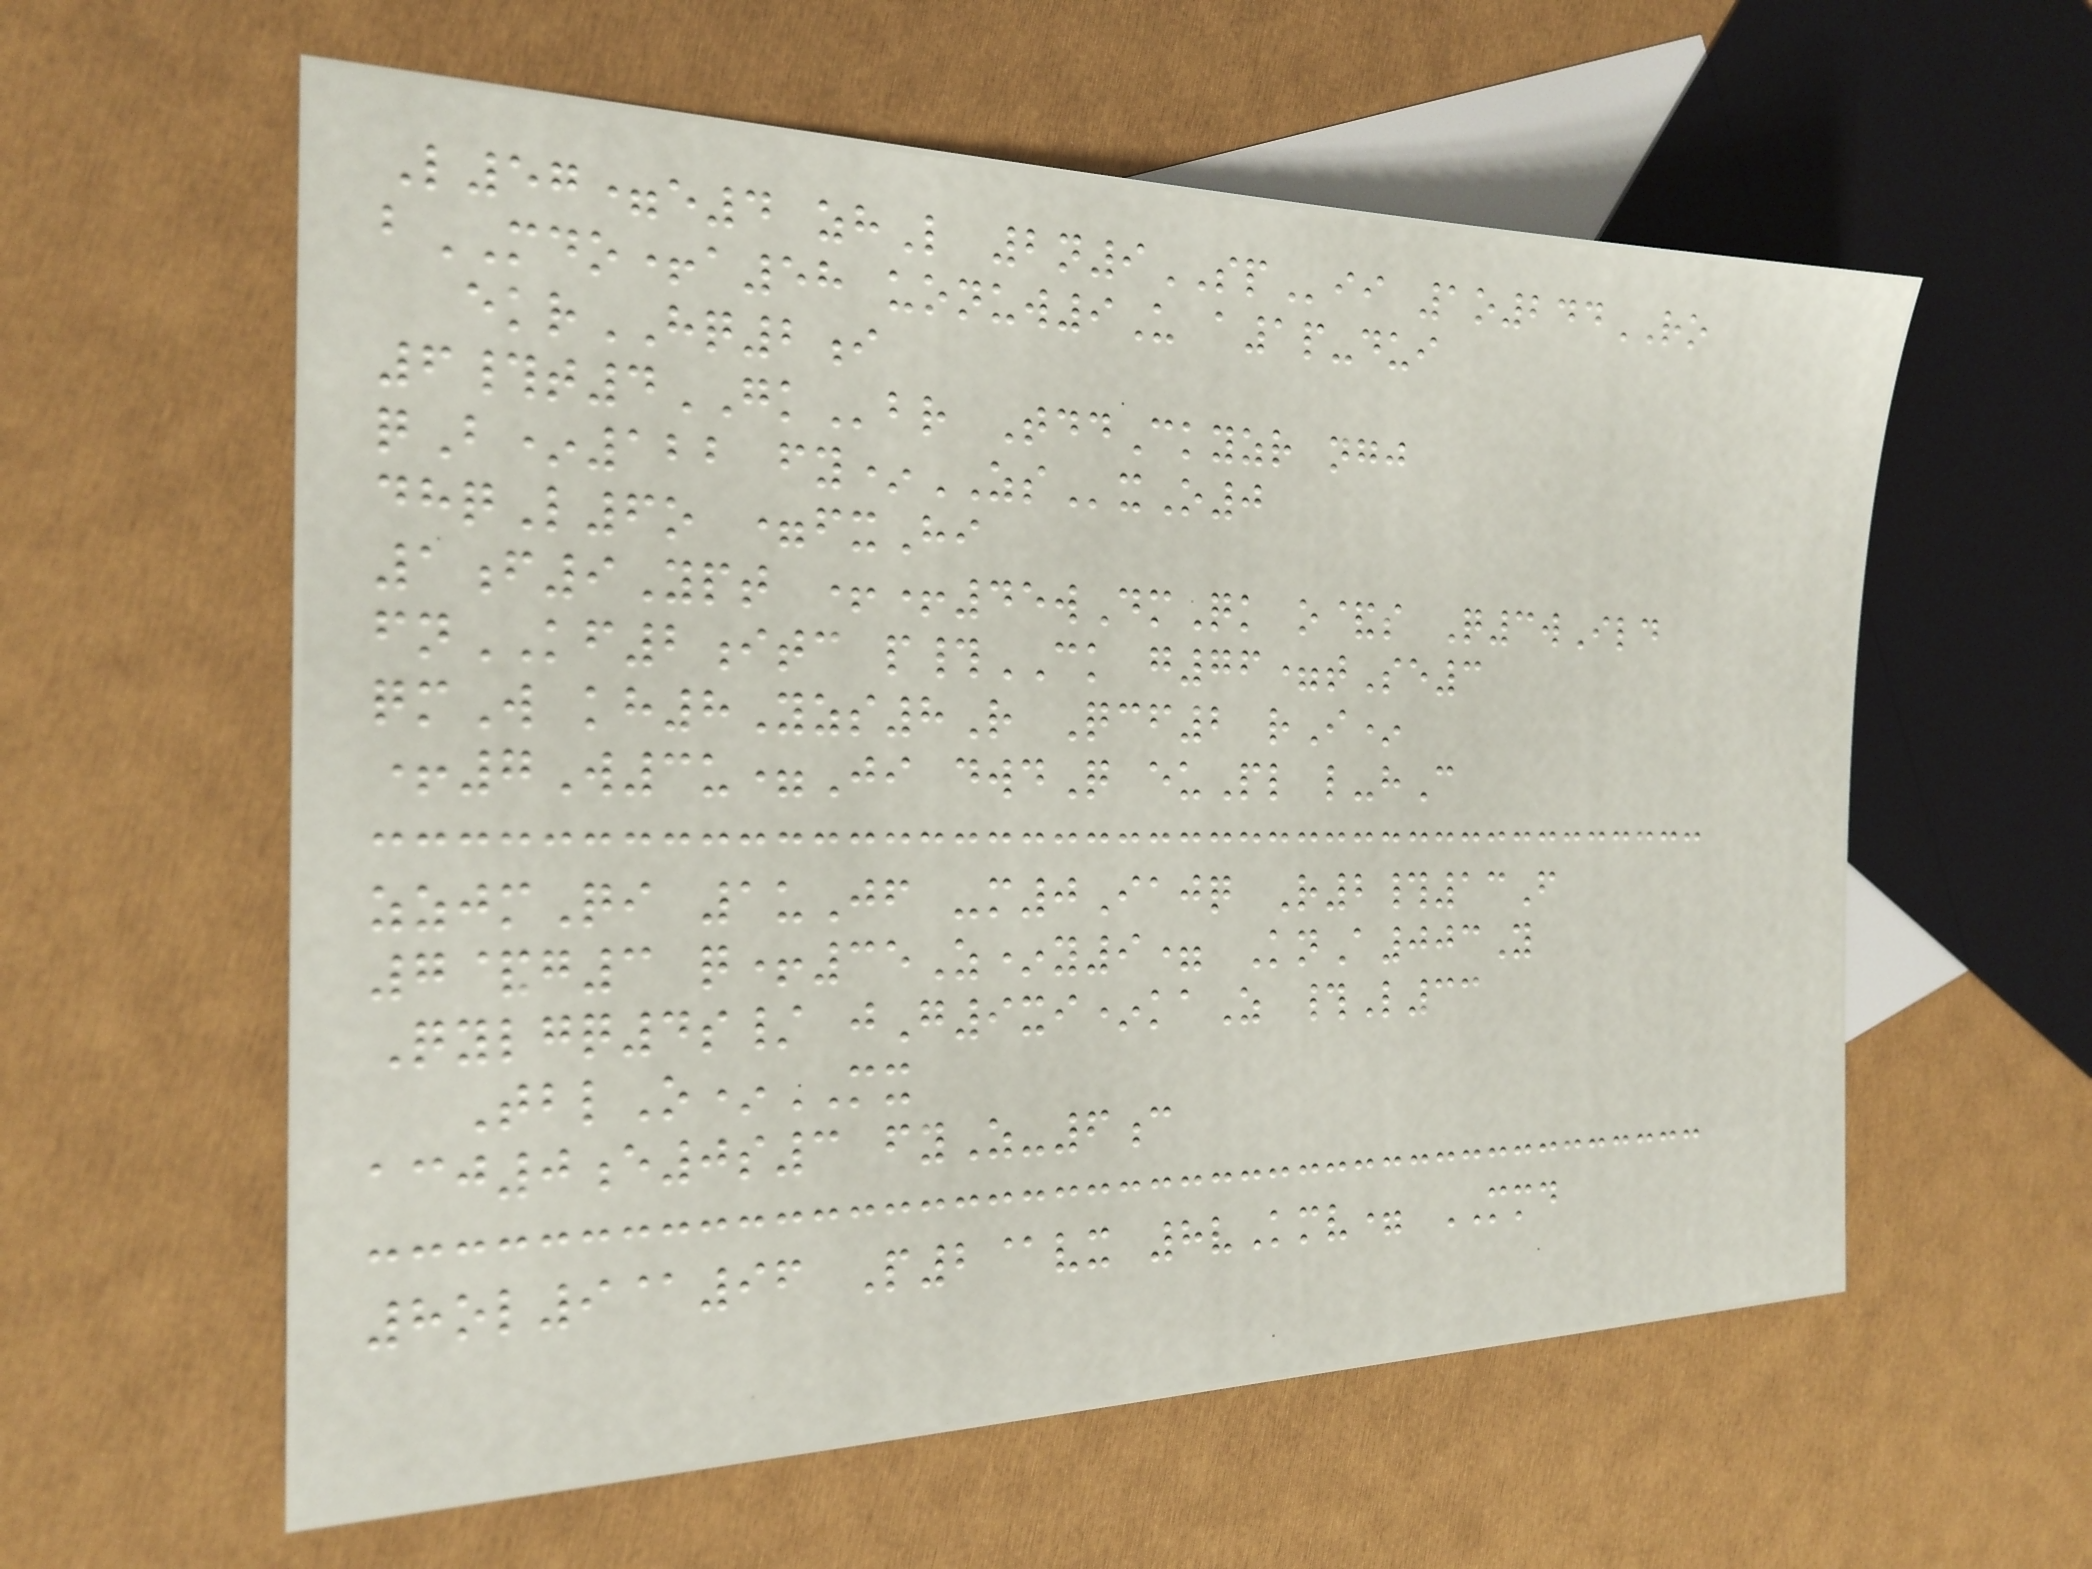L57=e4 zhL 2n9SPii 1o244RO
bMDO+a58 uonuw9U a1p-dui
ekrHQ2i
6#t4GKbr TddCkyzr ngj
qB*122 fy*ZSxO0
dhqL6o =fxHi
1f9Ypt ++45wDmQk o&s Q3wIld
fnKF2itc p#CK g76=tSe3
qmW kh8Yzs8R Qcf2 rI*
+7W3u=Ji dwdQ euPl l-hC
zzjmQi 1uJf -m0Iajq R2#13F
7&g3 q+35Z*y9= KnA003Y
Qylgq4s/ jG9xi*kaZ #L33
TblO*MX
acj0e0s3 fyZ-6c
8ol9@96 P2@vx 8vKmv= MMD
